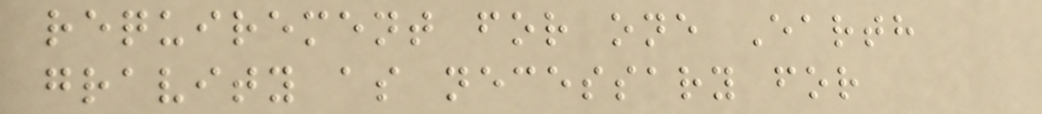requirement for one Earth
gravity as necessary for
